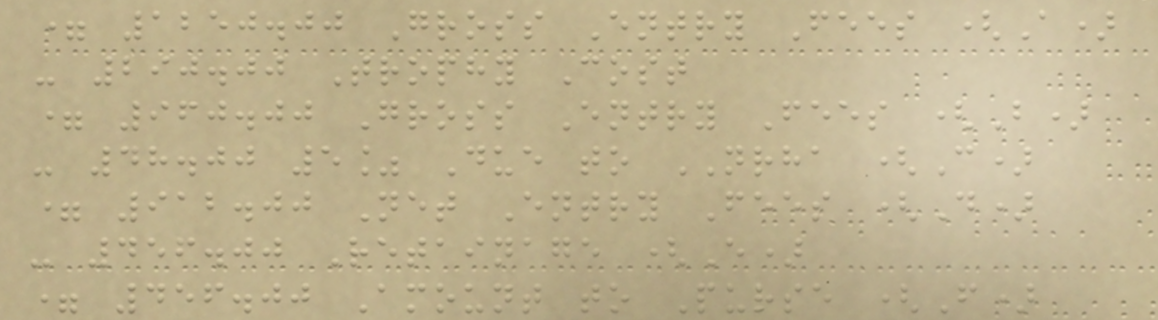= 1250.00 Gross Entry Fees (A)
- 290.00 Trophy Cost
= 960.00 Gross Entry Fees (B)
- 48.00 5% Due to NRHA (C)
= 912.00 Net Entry Fees (D)
- 456.00 Retainage (E)
= 456.00 Amount to Purse (F)
